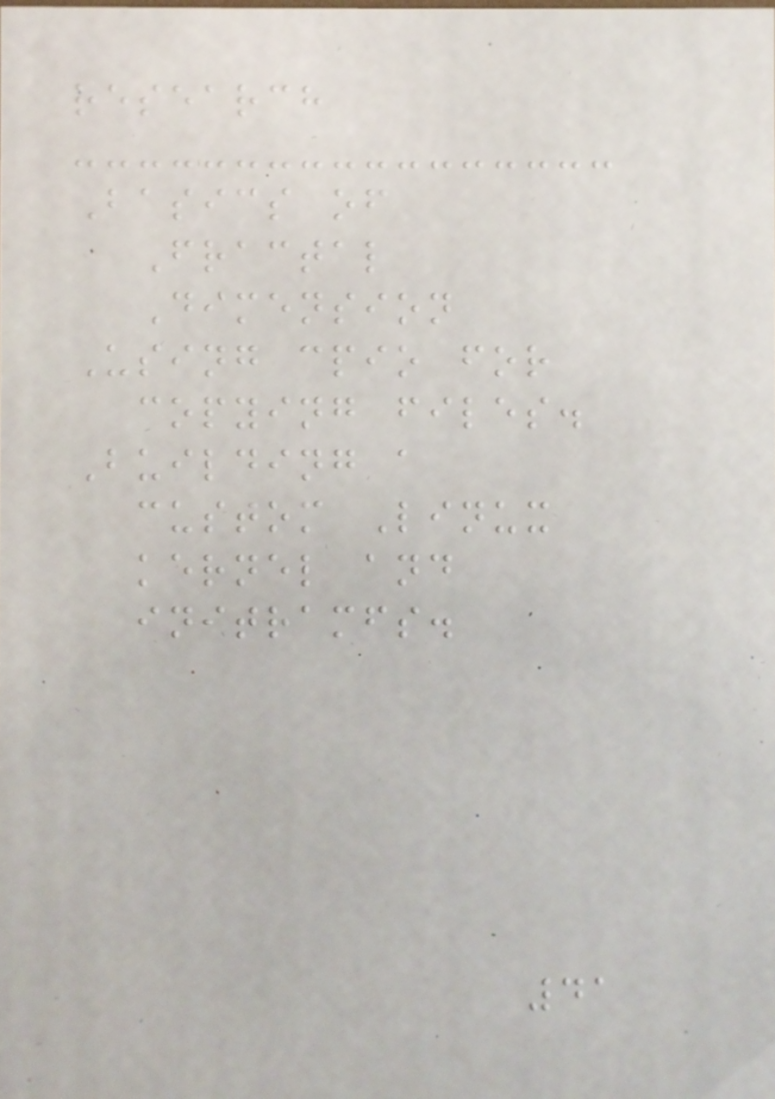research
Basics of
Fractal
Dimension
Using cpio for
copying files.
Building a
custom Linux
kernel and
initramfs.
41
